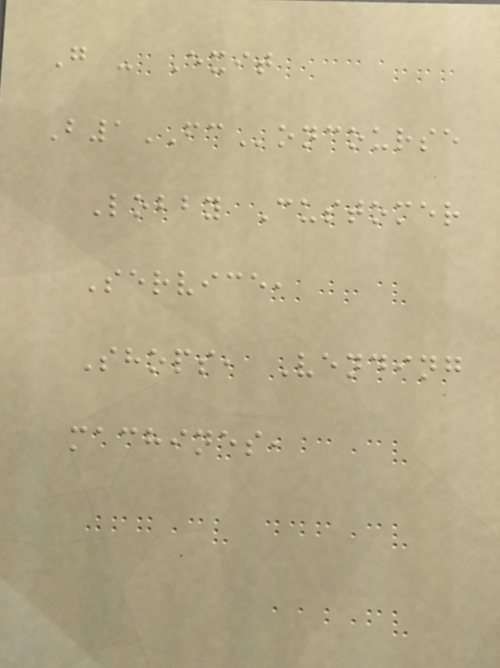G - Exit
B1FConcourse
Lobby Customer
Service,
Shops, Vending
machines,
